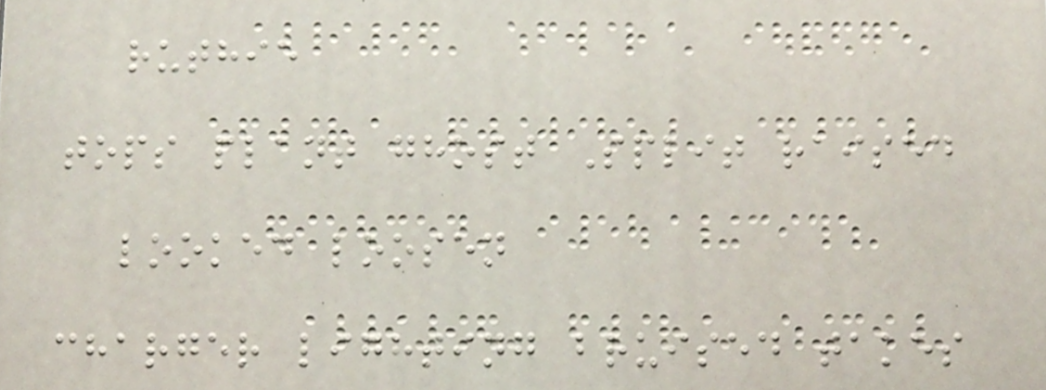ruthie
tops plant ghost Split raised
looked loosen
charger lighting bruised takes
